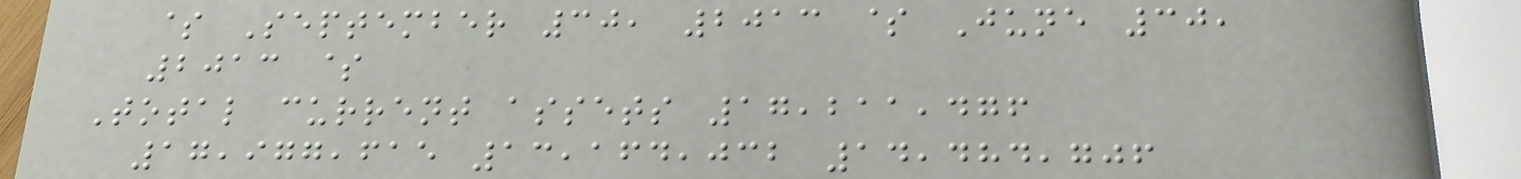$ September 30, 2013 $ June 30,
2013 $
Total current assets 17,211,476
17,977,615 13,164,032 14,484,706
